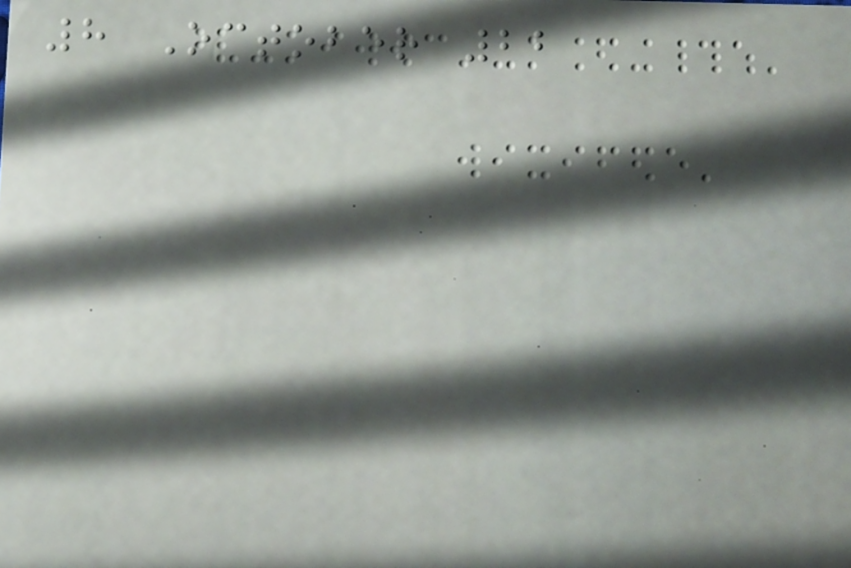8 October 22
